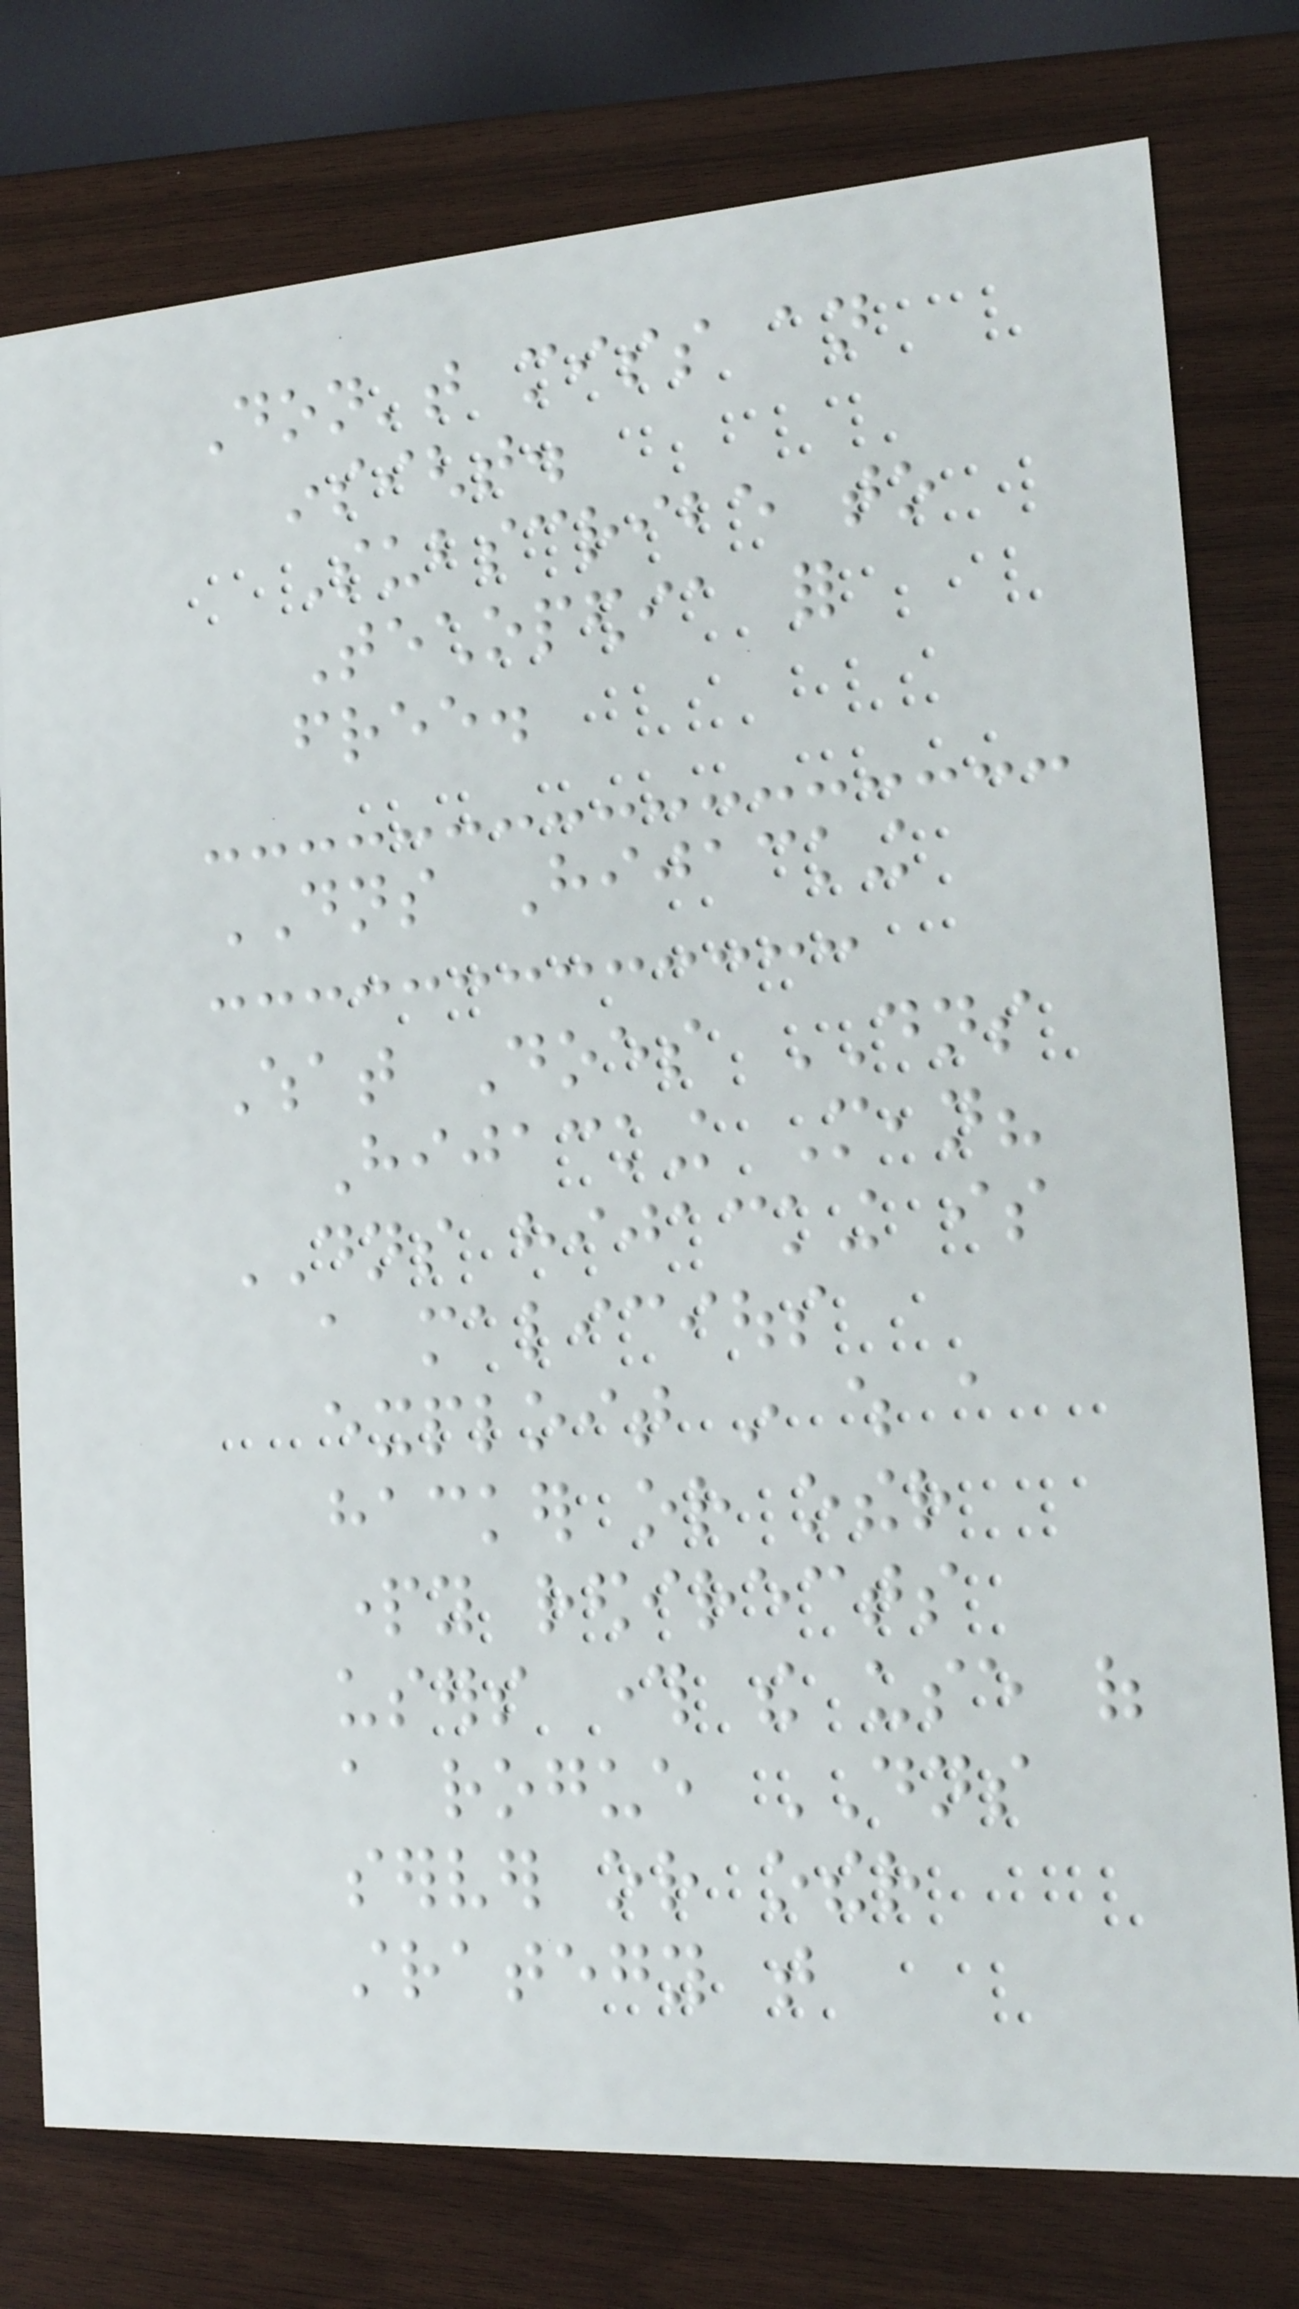Don't miss an
insight.
Subscribe to
Techopedia for
free.
DNS Hijacking
What Does DNS
Hijacking Mean?
DNS hijacking is
a malicious
exploit in which a
hacker or other
party redirects
users through the use of
a rogue DNS
server or other
strategy that
